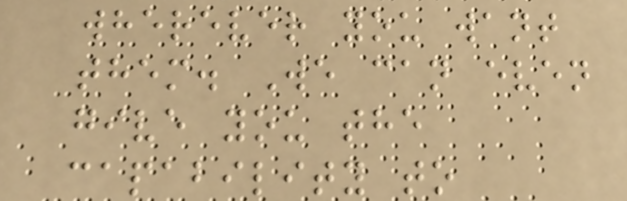wherever you want
them. We can even
give you the
capability to
